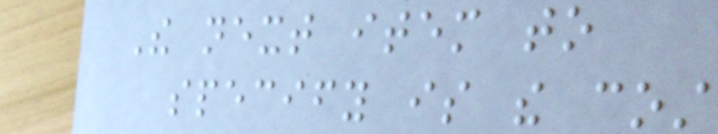The next item to
specify is the cost
